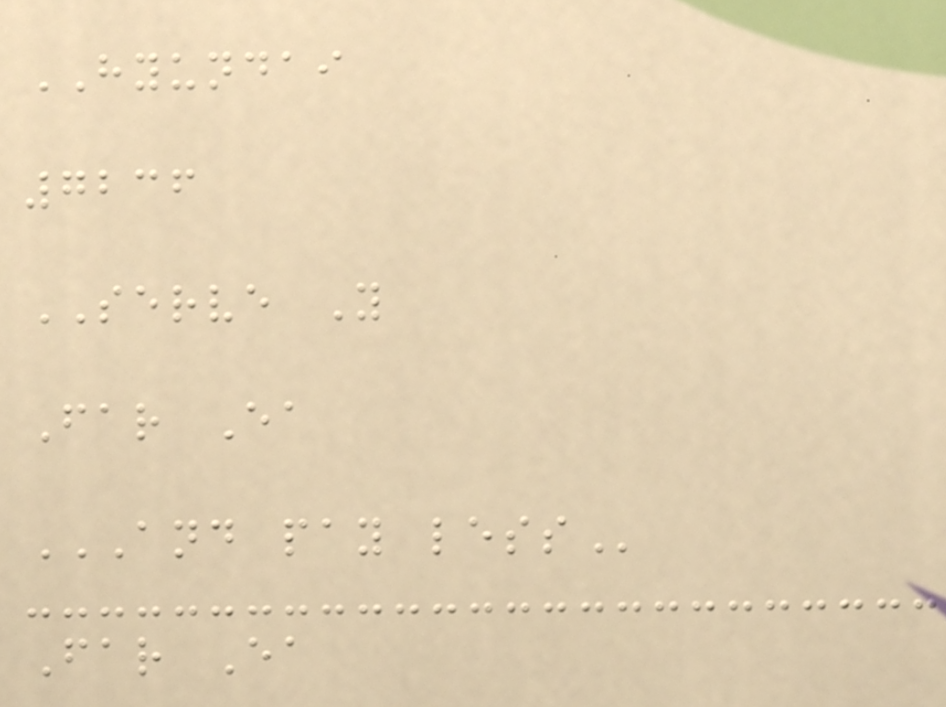HYUNDAI
7236
SERVE Y
Far Ea
AND PAY LESS
Far Ea
